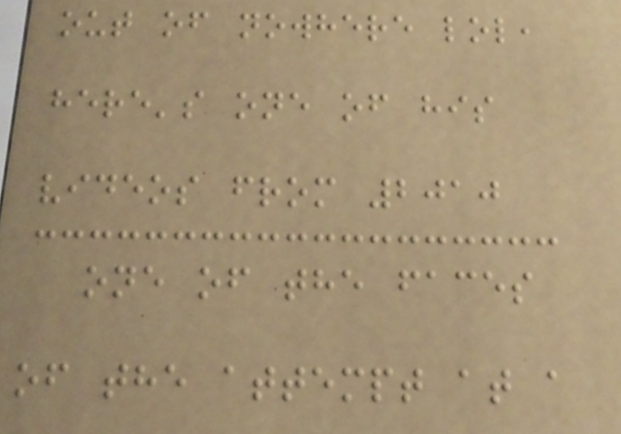out of nowhere lol,
here's one of his
videos from 2010
one of the faces
of the attempt at a
